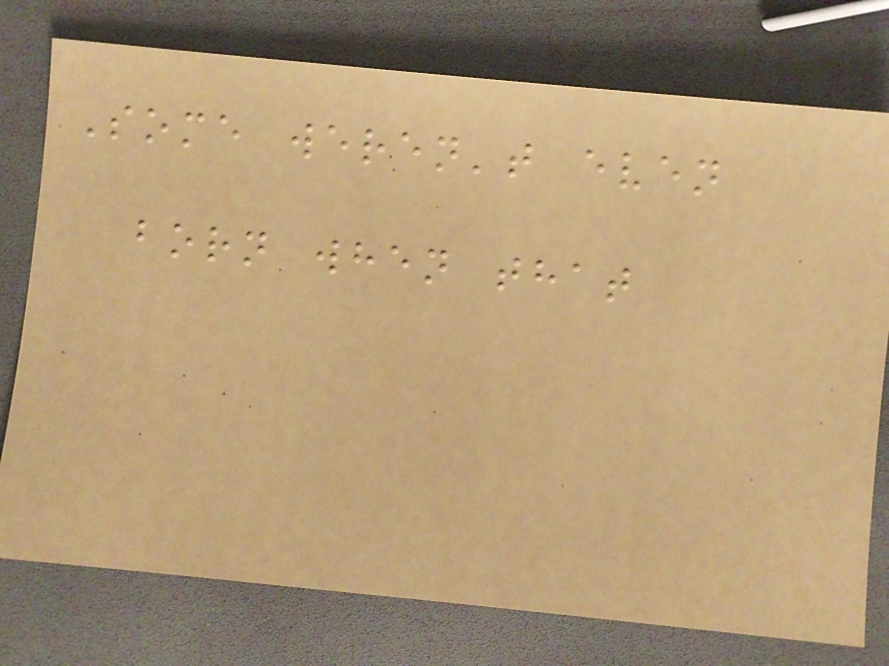Some weren't even
born when that
